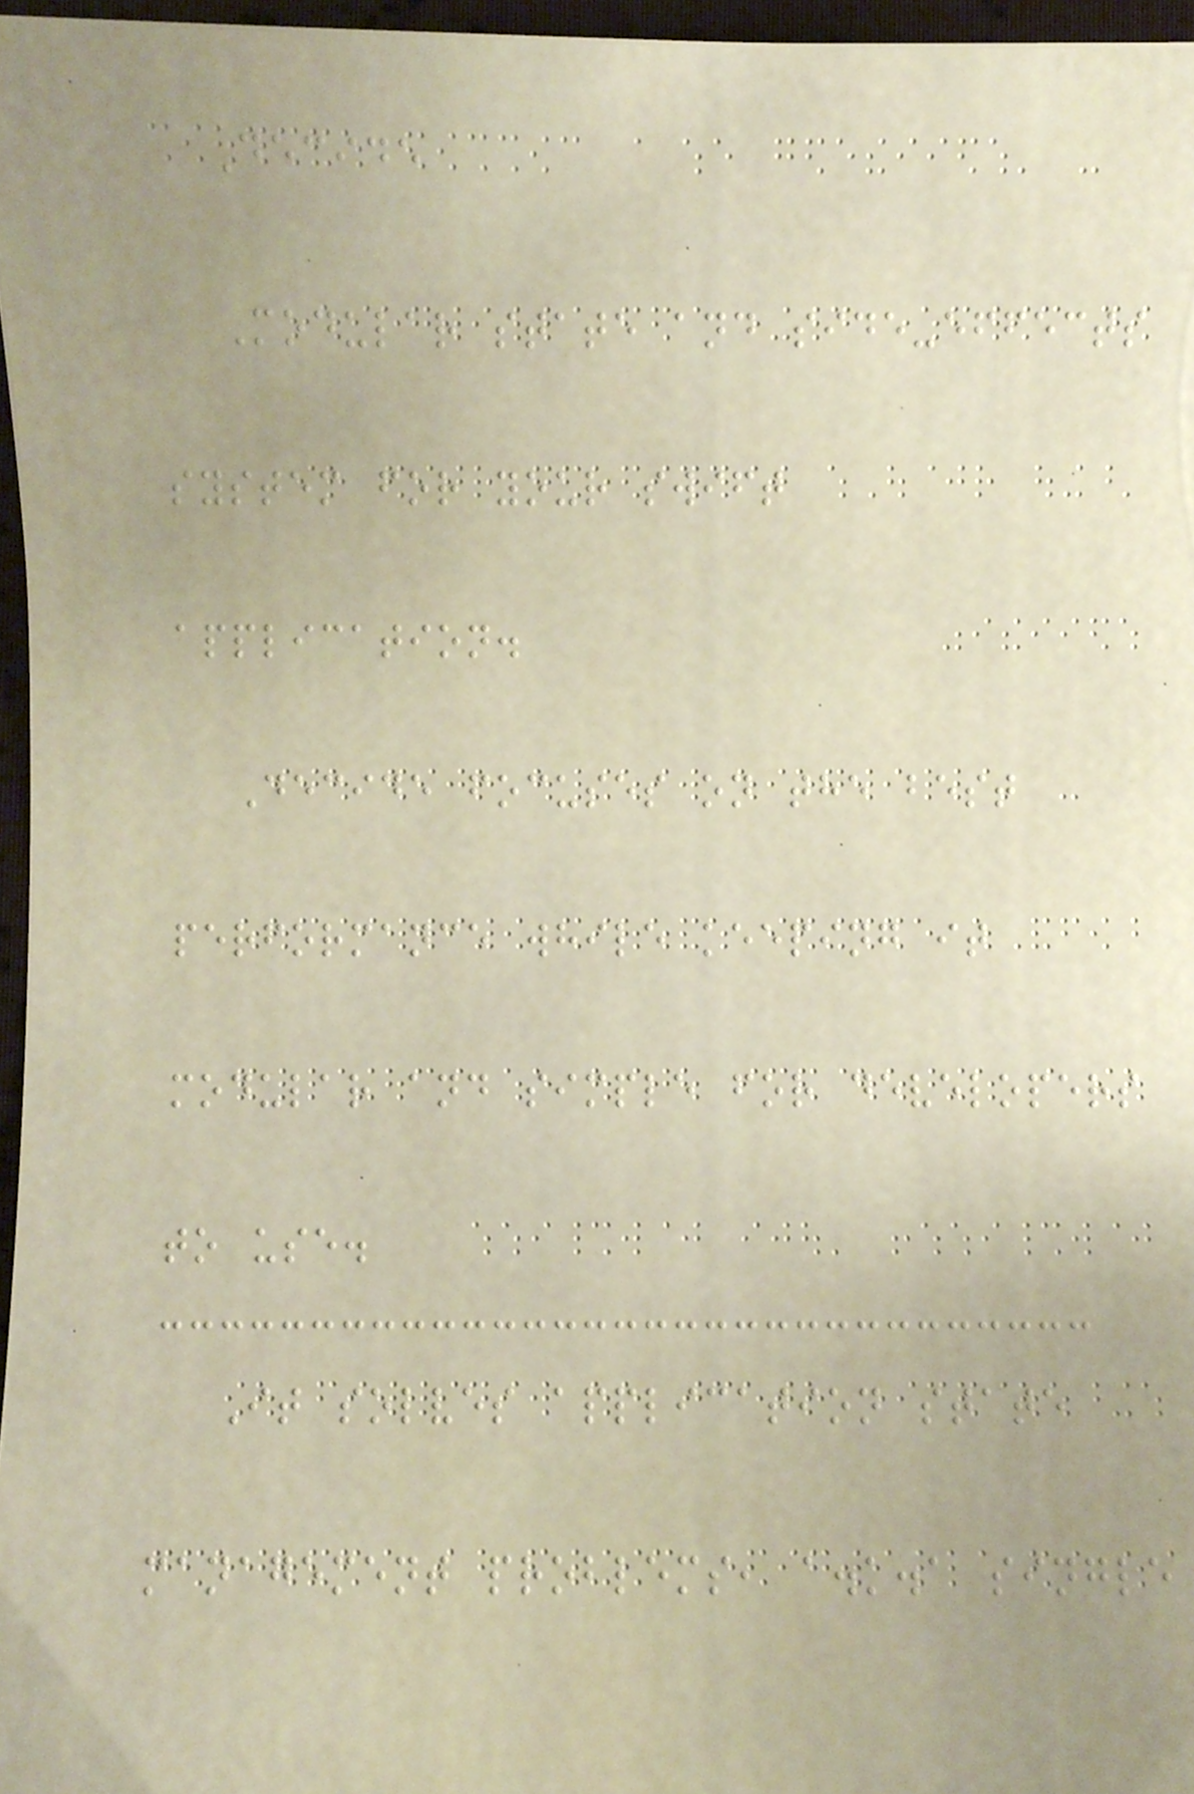Decide
Modular state and side-effects
system for your swift
application.
Decide focuses on the best
performance while keeping it
modular and simple for developers
to use.
It solves application state
management problems, a.k.a single
